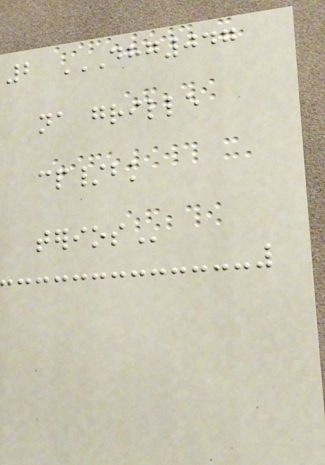2 DHG047
NA GRILLE
CP/BK
TERIOS
